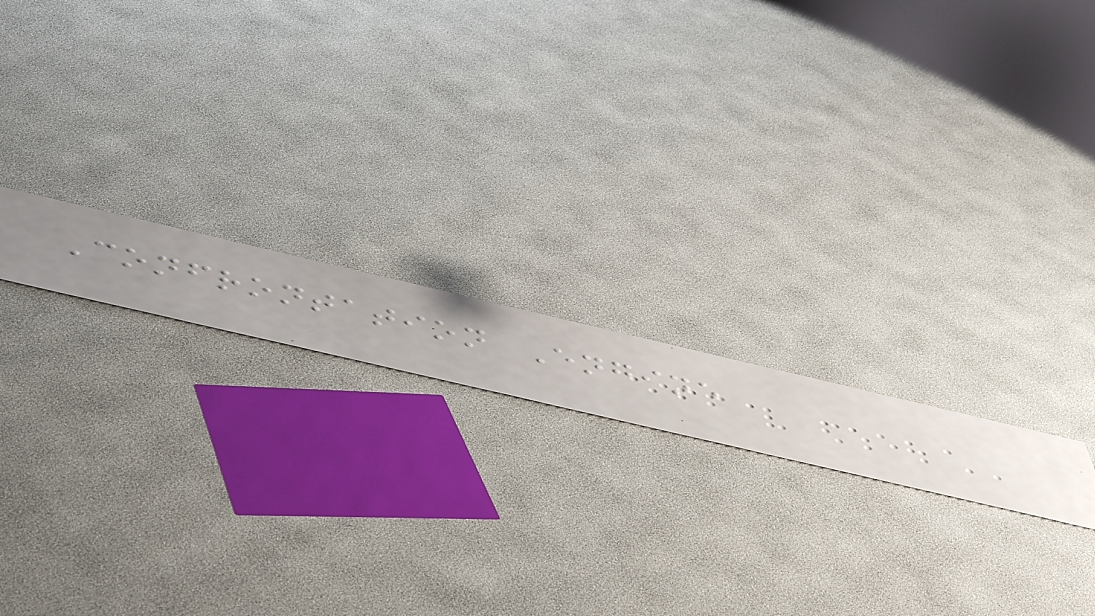Confrontation Engine
